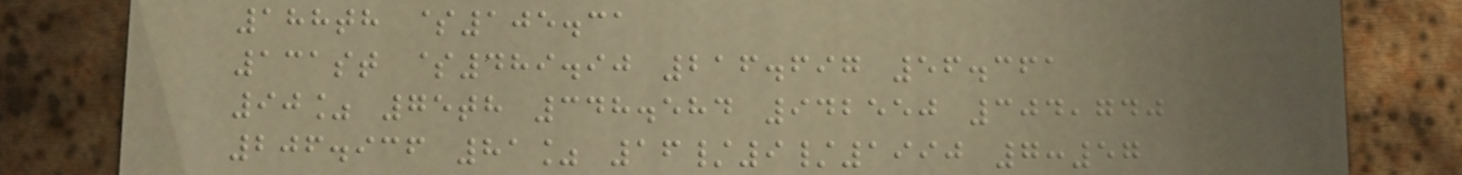188th $105.31
131st $489.90 216.697 56.361
90% 75th 348.584 942550 304,740
206.936 81% 16/9/1990 7:57
